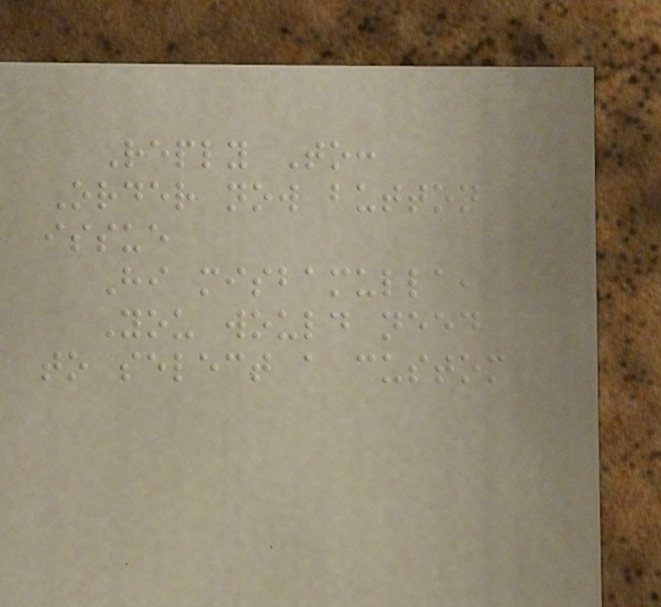Reply To:
Order now button
issue
Hi misbamulla,
You would need
to select a custom
